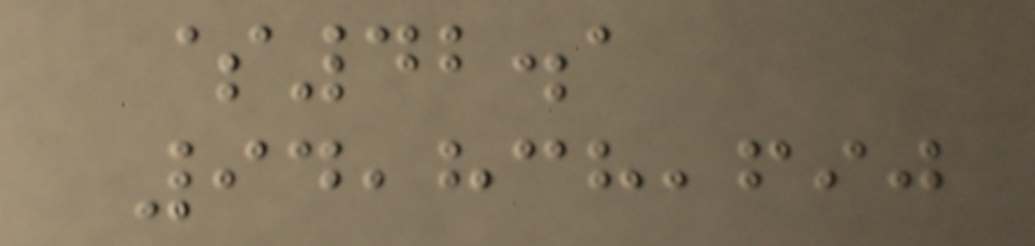$42.1
94,838,690
